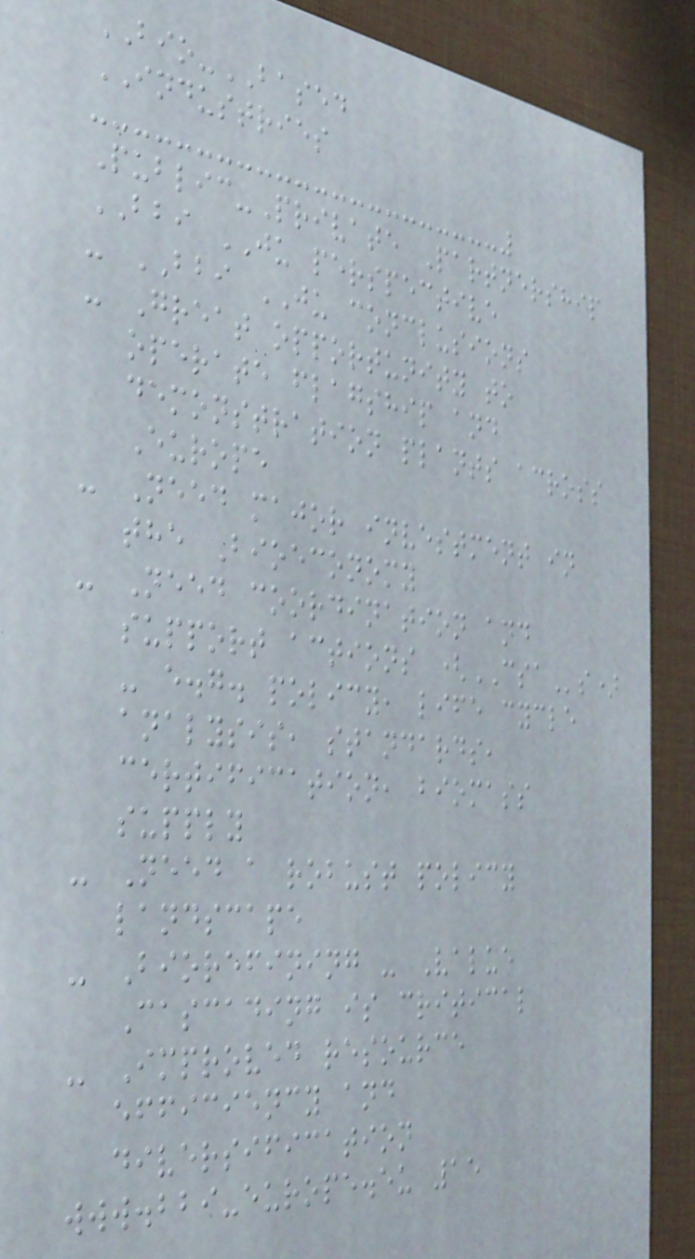BIO-BASED
INDUSTRIES
Public-Private Partnership
BBI JU perspective
- BBI JU conclusions
- Great opportunity to
operate flagship and
demonstration plants across
Europe
- Need major investment in
the Bioeconomy
- Need coordination and
support actions (CSAs)
- e.g. policy, life cycle
analysis, standards,
certification, biomass
supply
- Need a robust policy
landscape
- Biorefining - Value
Cascading is critical
- Improved resource
efficiency and
diversification
www.bbi-europe.eu 15
